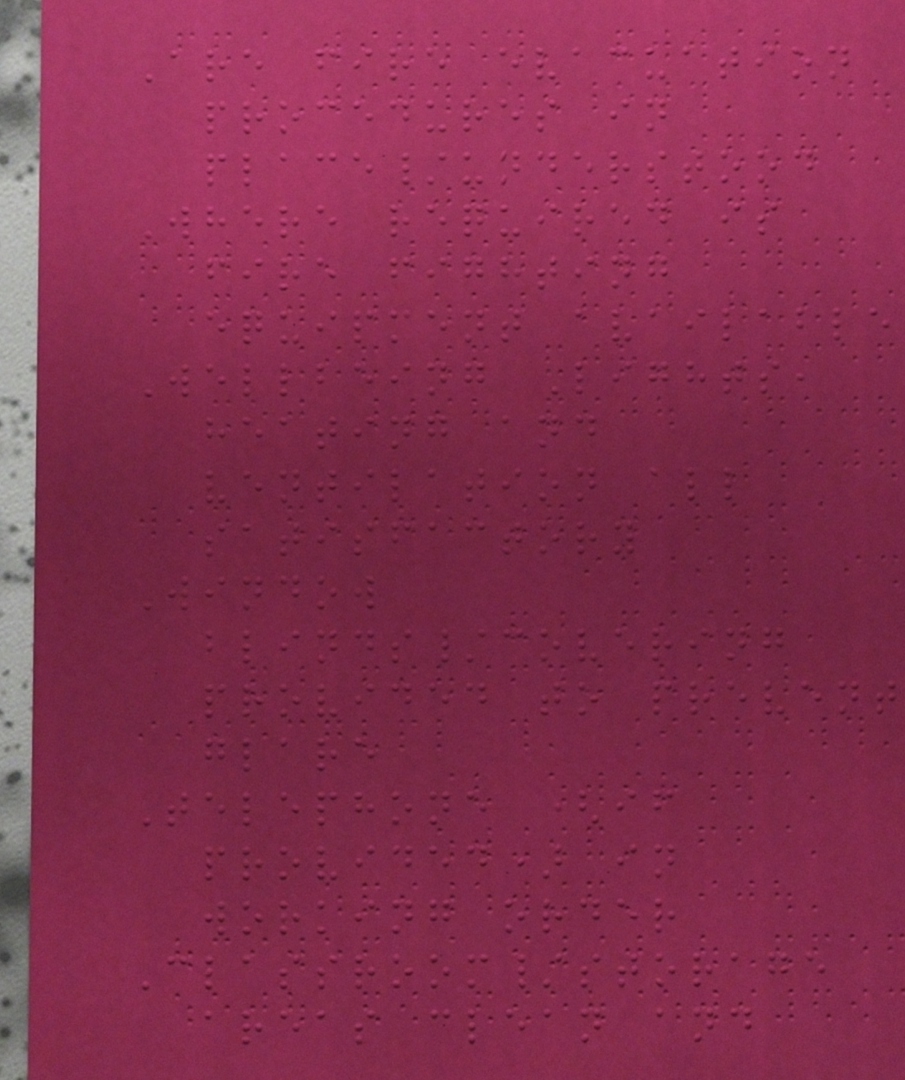Are fire evacuation
procedures in
place/understood
Where required is
fire fighting
equipment available
Wellbeing Lights,
heating and
ventilation all
satisfactory
Window
blinds/covering
provided to prevent
glare
Telephone (if
provided) in
working order
Classroom/storage
areas clean and
